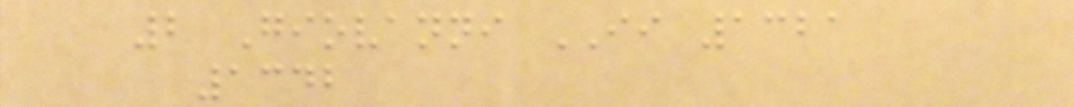2 Giovanni II 1321
1342
